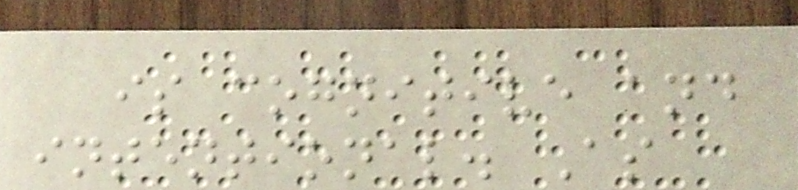is cognitive and
intentional. As
